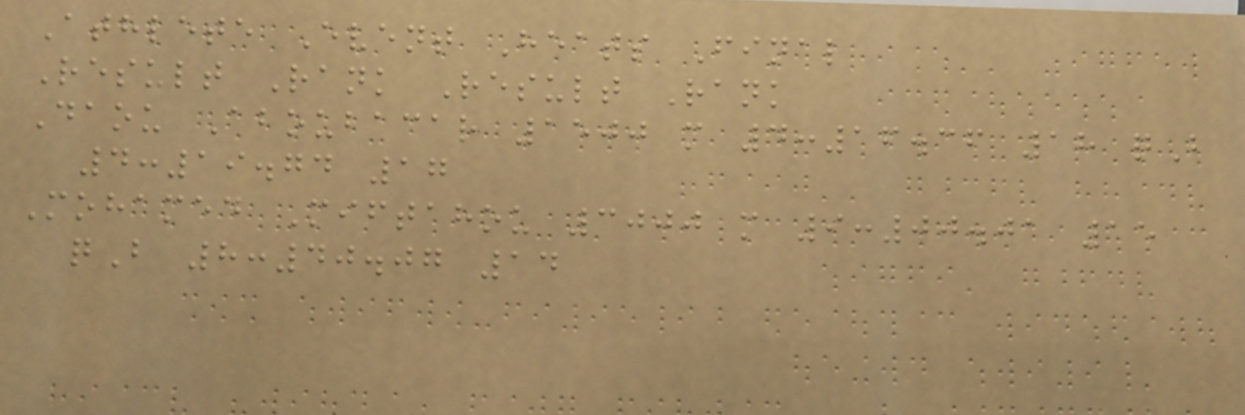Athlete Event Heats Final
Result Rank Result Rank
Daou Aboubacar 1500 m 4:16.36 18 qB
4:19.74 17
Mohamed Miftahou 3000 m 9:00.01 15
qB 8:40.07 14
